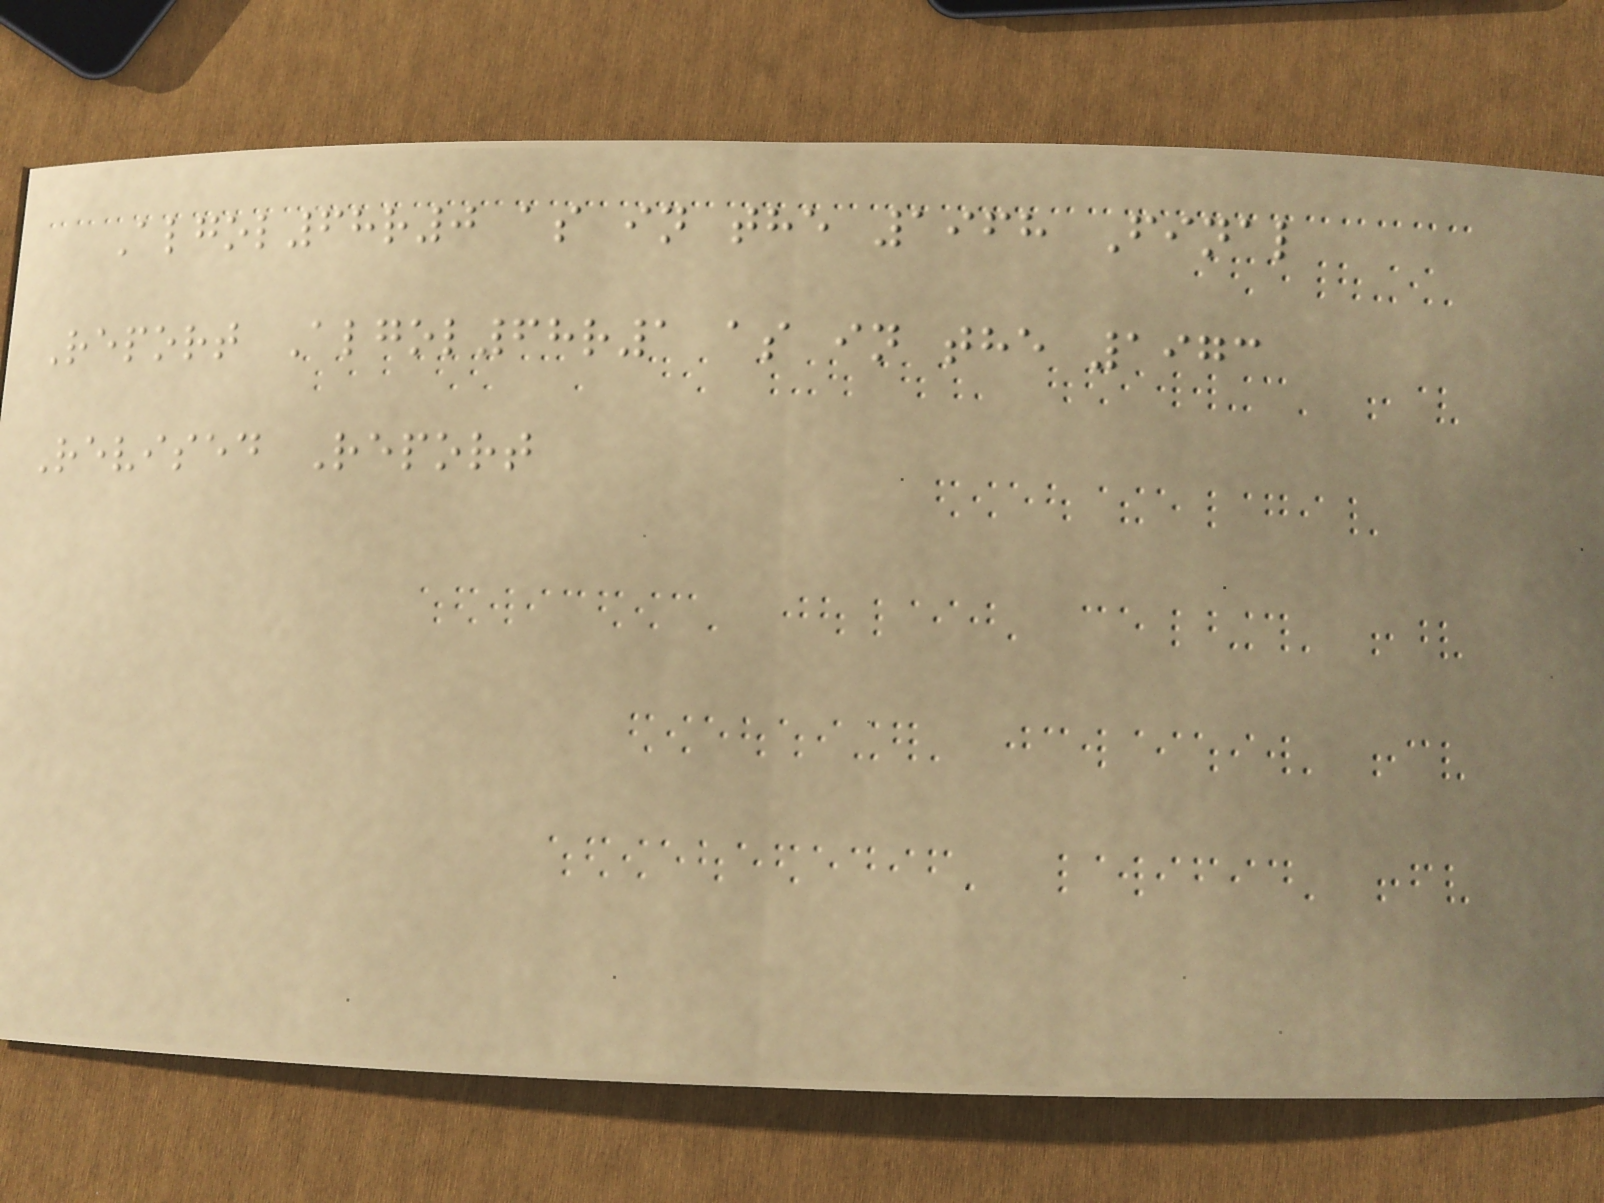Algol68r0 as in the 1968 Final
Report Algol68r1 as in the 1973
Revised Report
